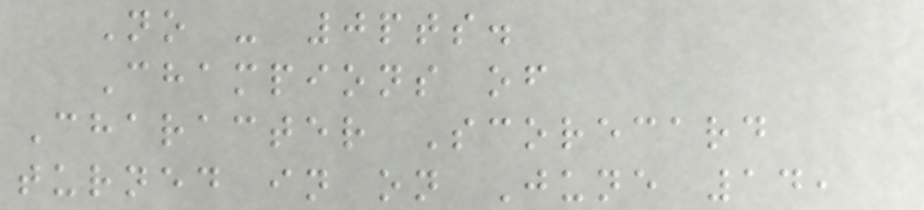No - 0pts.
Champions of
Character Scorecard
turned in on June 14,
